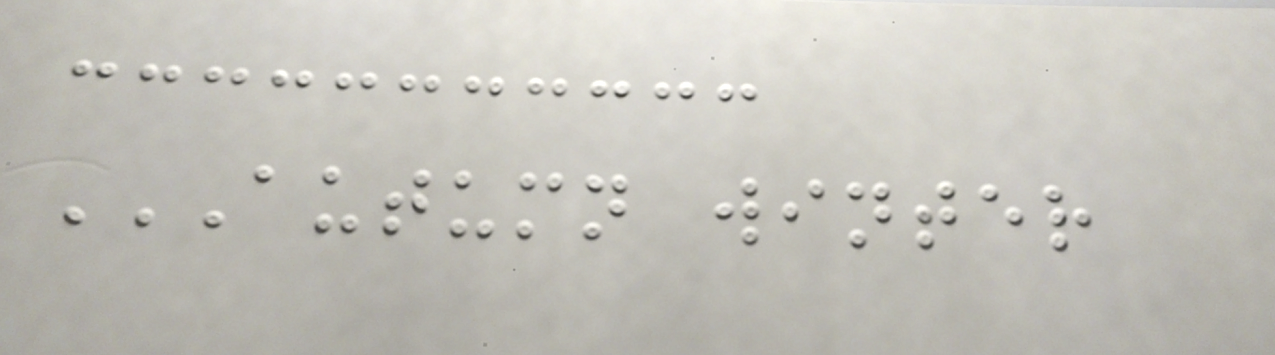AUTUMN WINTER
